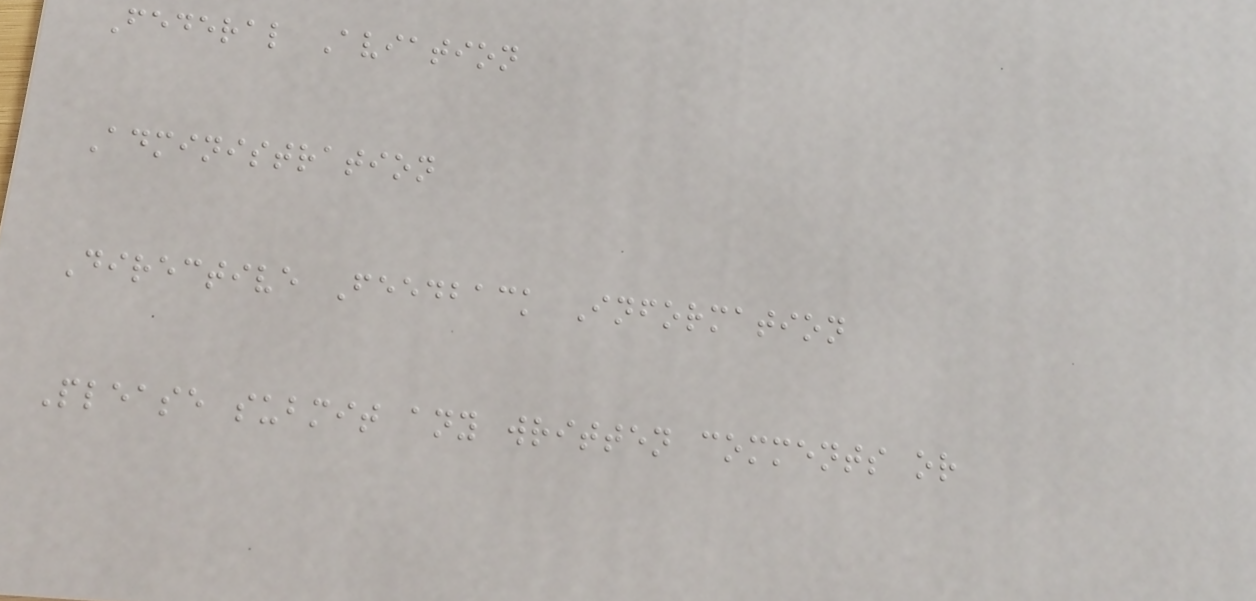Federal Aviation
Administration
Directive Feedback Information
Please submit any written comments or
